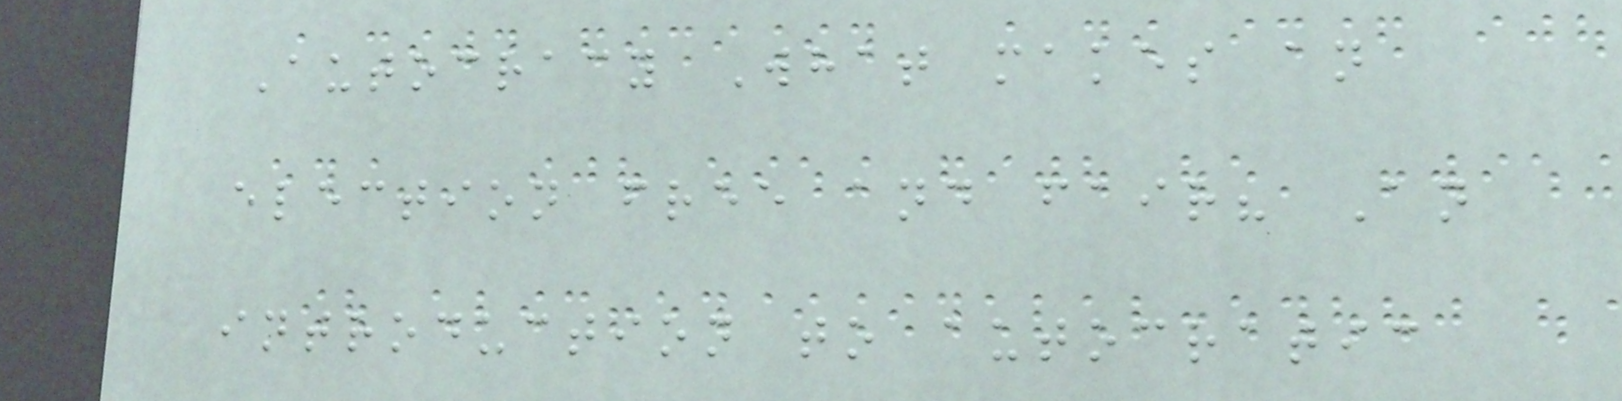Autocracy What makes an
election free and fair? An
introduction to autocratic
